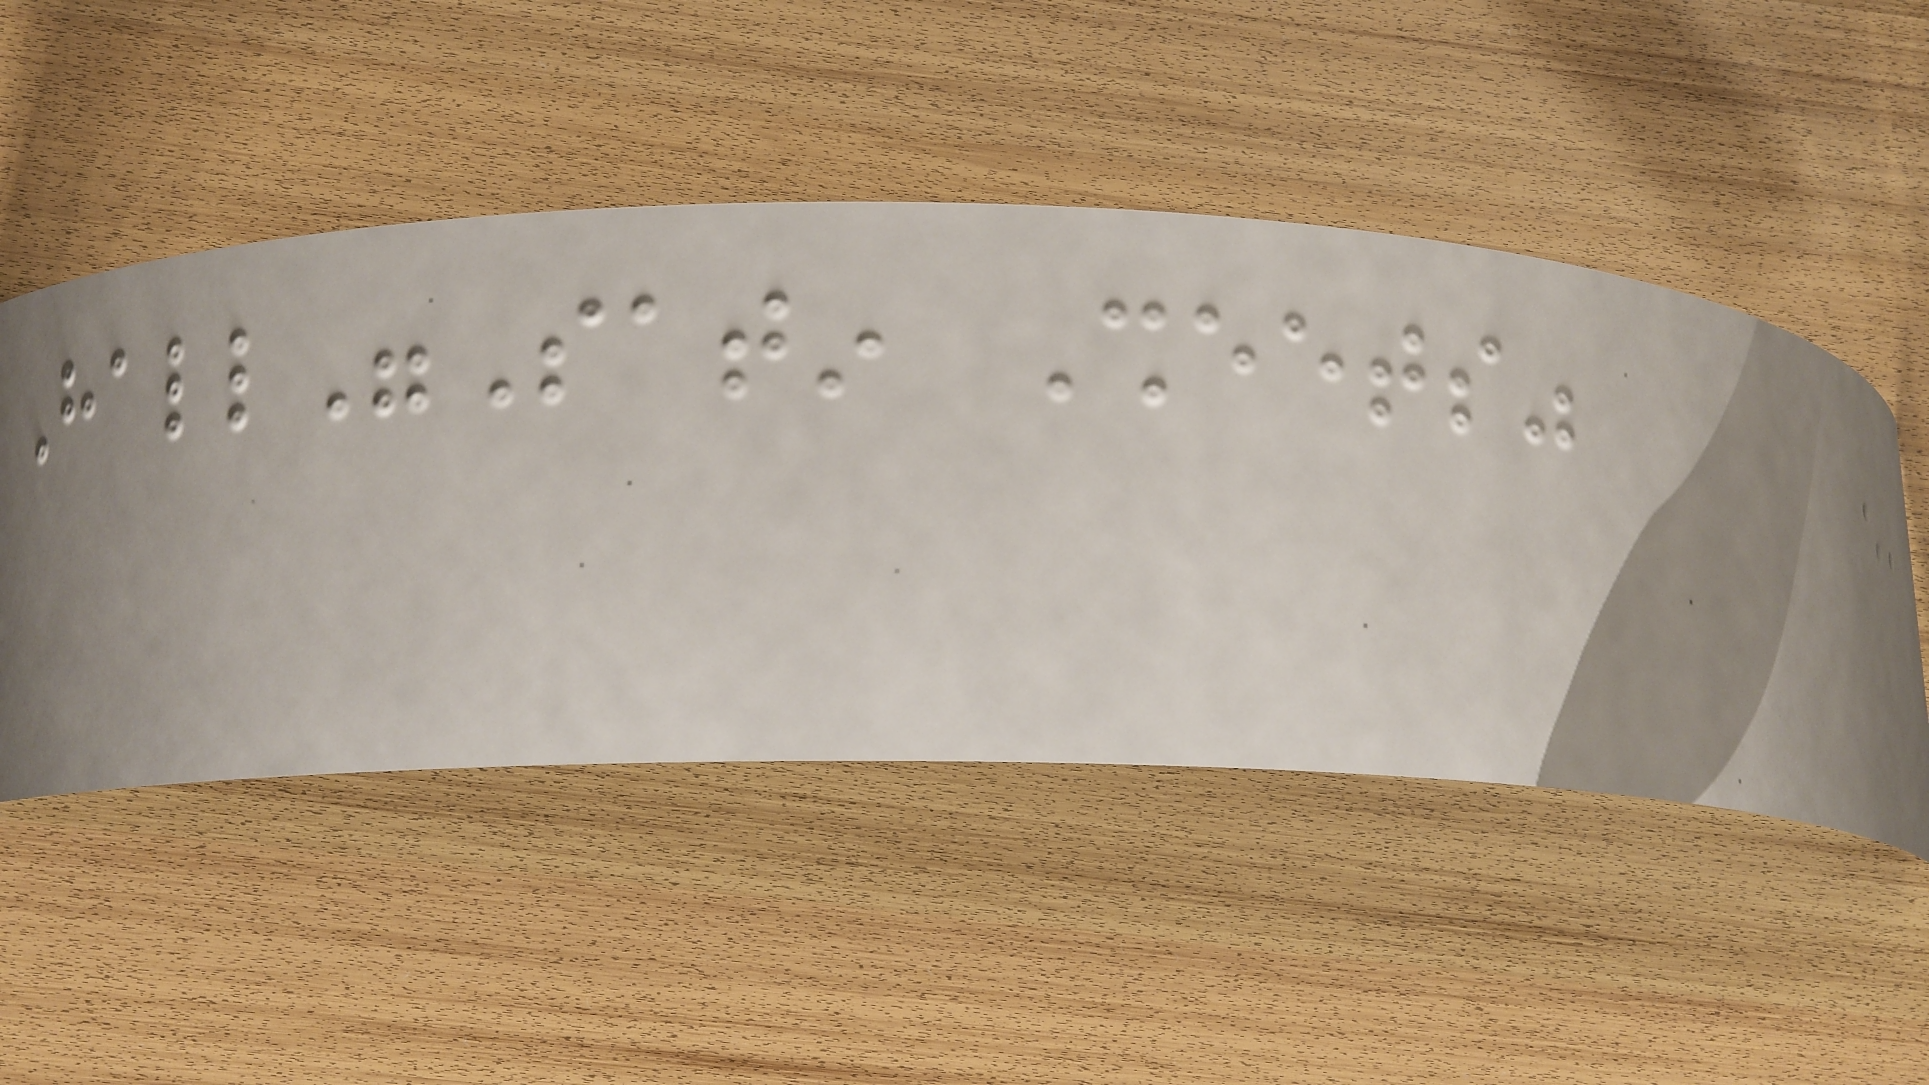Hall"Satin Sheets"
